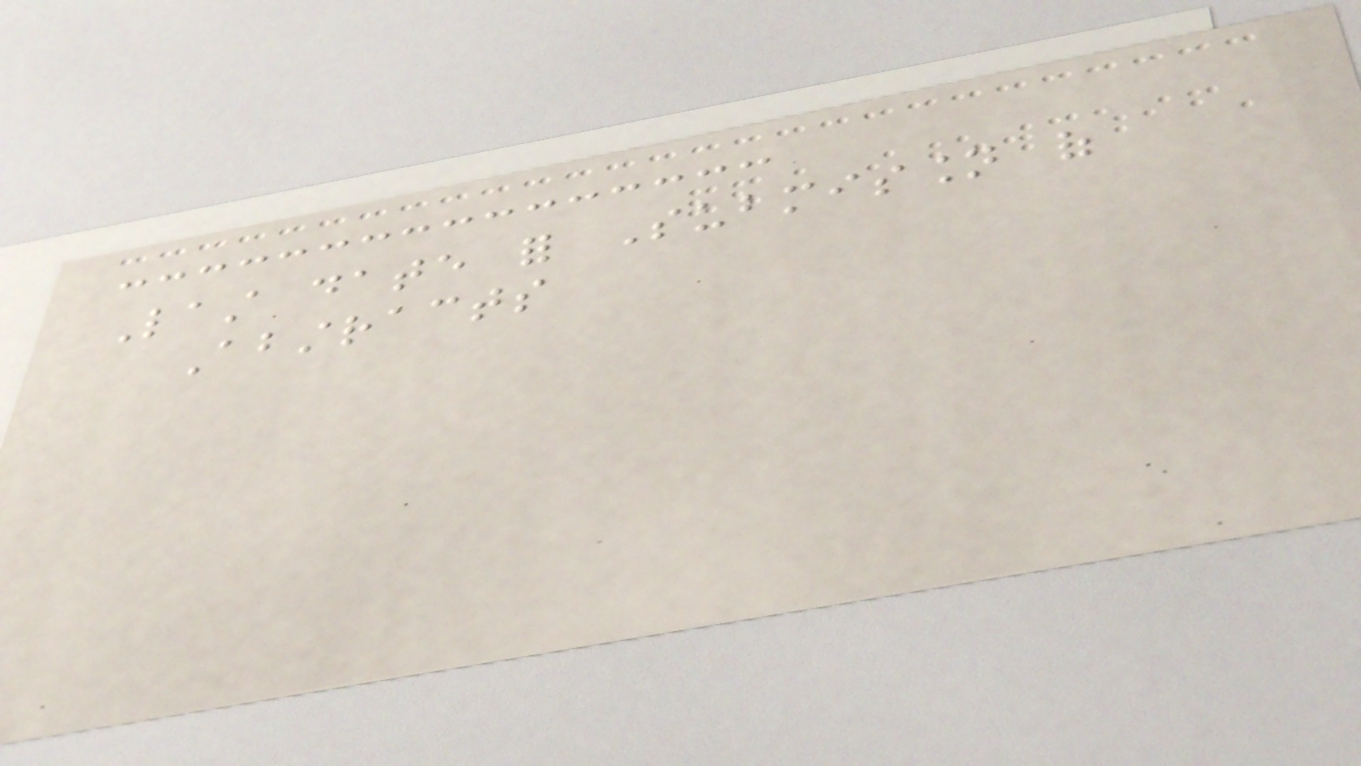Last date for Submission of
Abstracts
